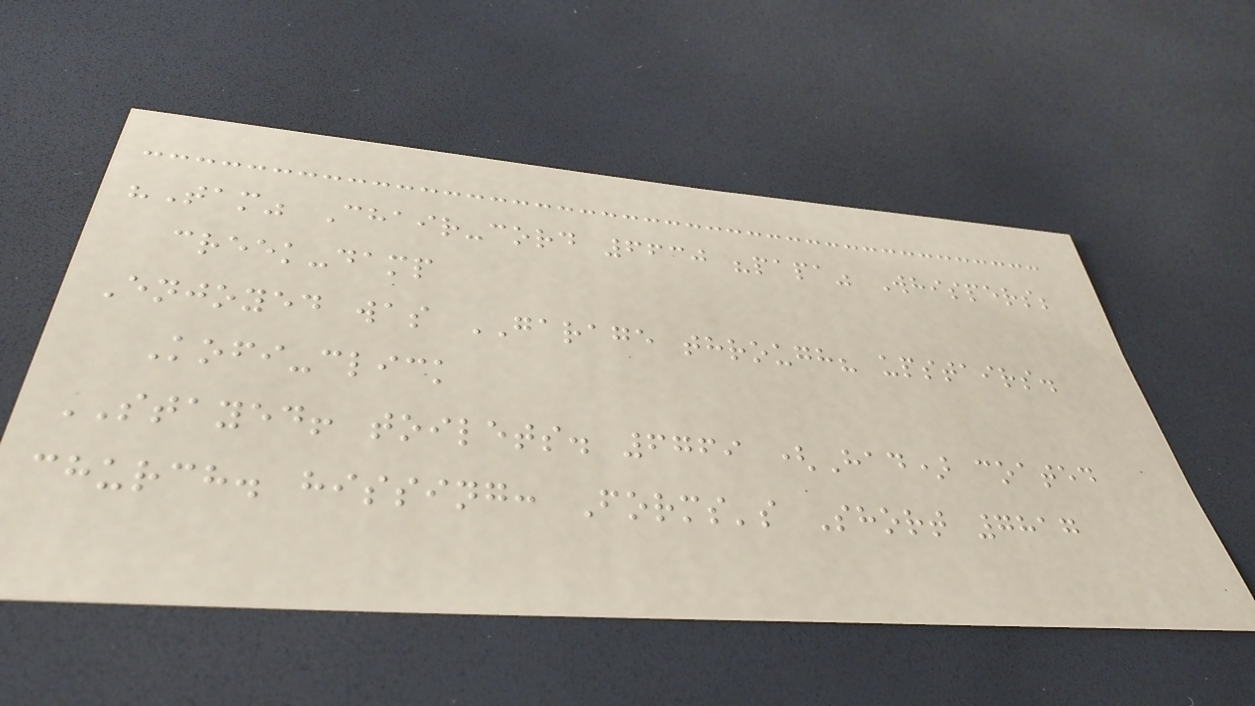"Tam" Chair-cord 6630 "papa" Whispers;
creek-damp
Enjoyed was GARAGE through? upstairs.
Kofi-click
STAYED! toilets. 6769 (Had) coated
church. hissing: Forms's Short 7817
